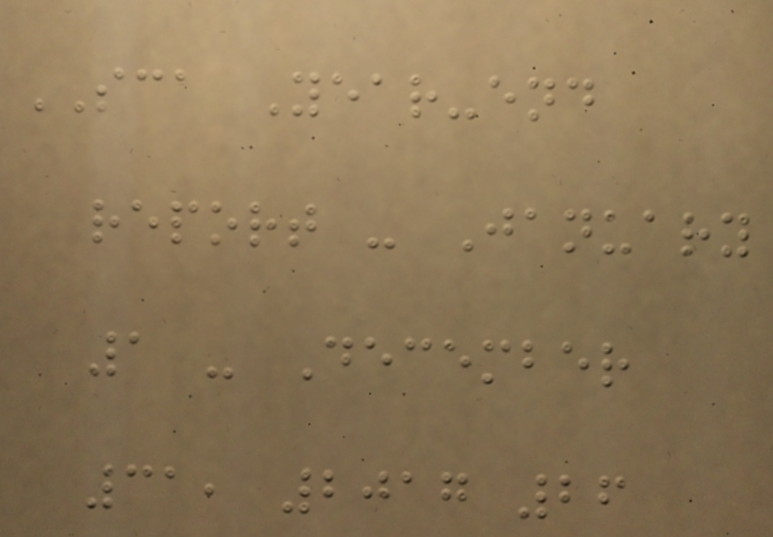SCA Year-end
report - January
1 - December
31, 2017 26
